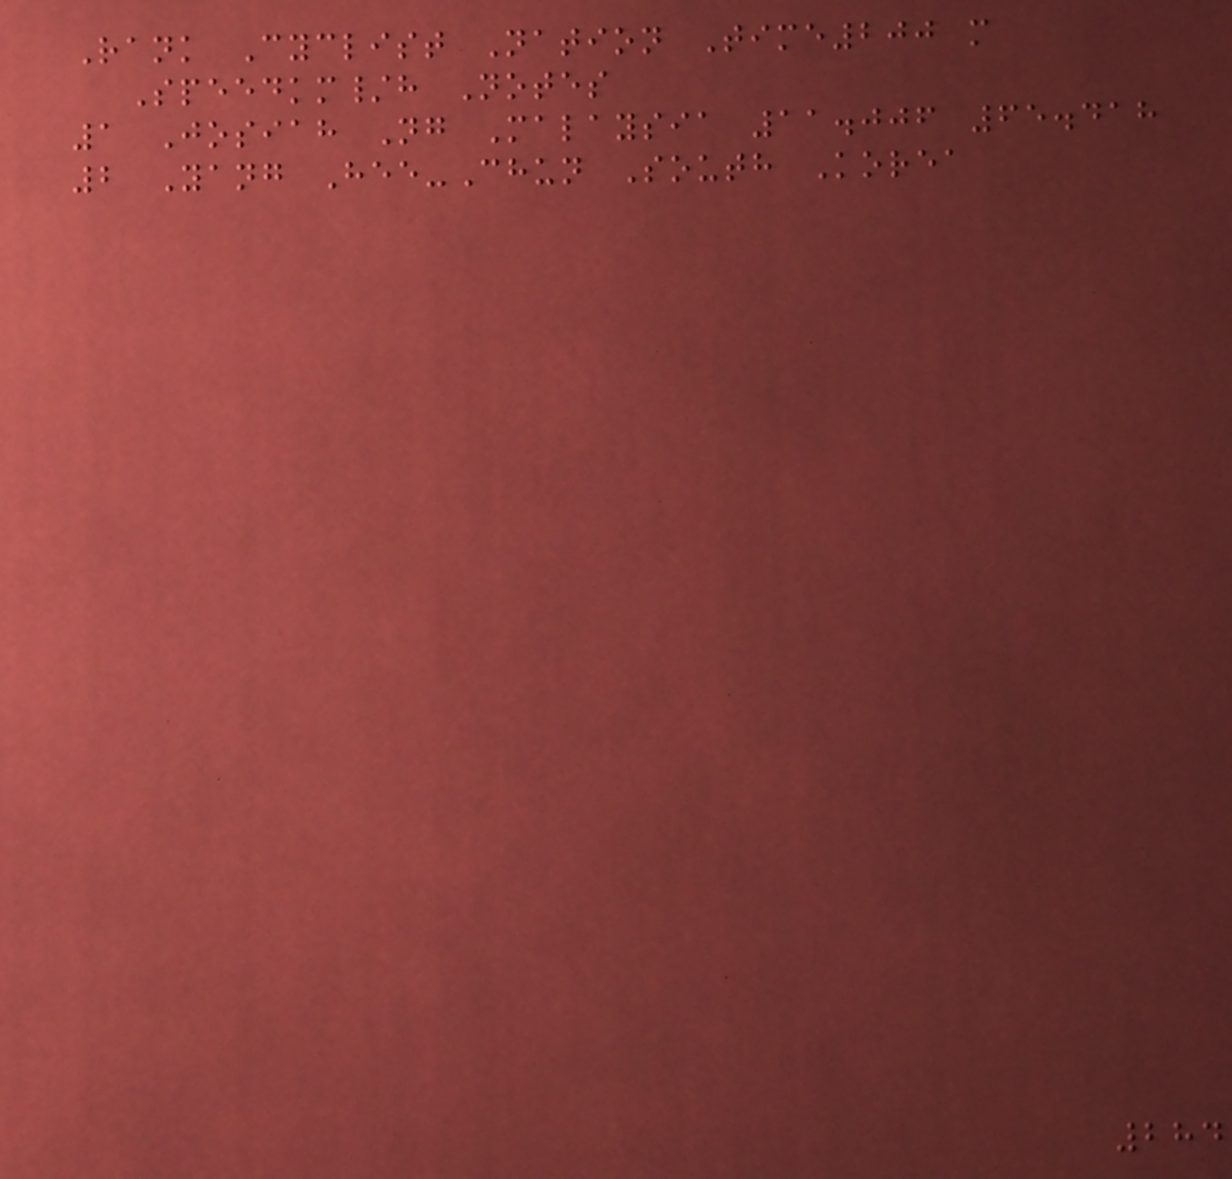Rank Cyclist Nation Time200 m
Speedkm/h Notes
1 Josiah Ng Malaysia 11.006 65.418
2 Yang Hee-Chun South Korea
284
